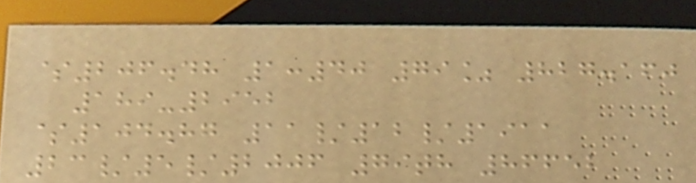$206.48 1:40 79% 827.160
189-2952
$104.87 11/12/1911
23/5/2006 79th 86652
